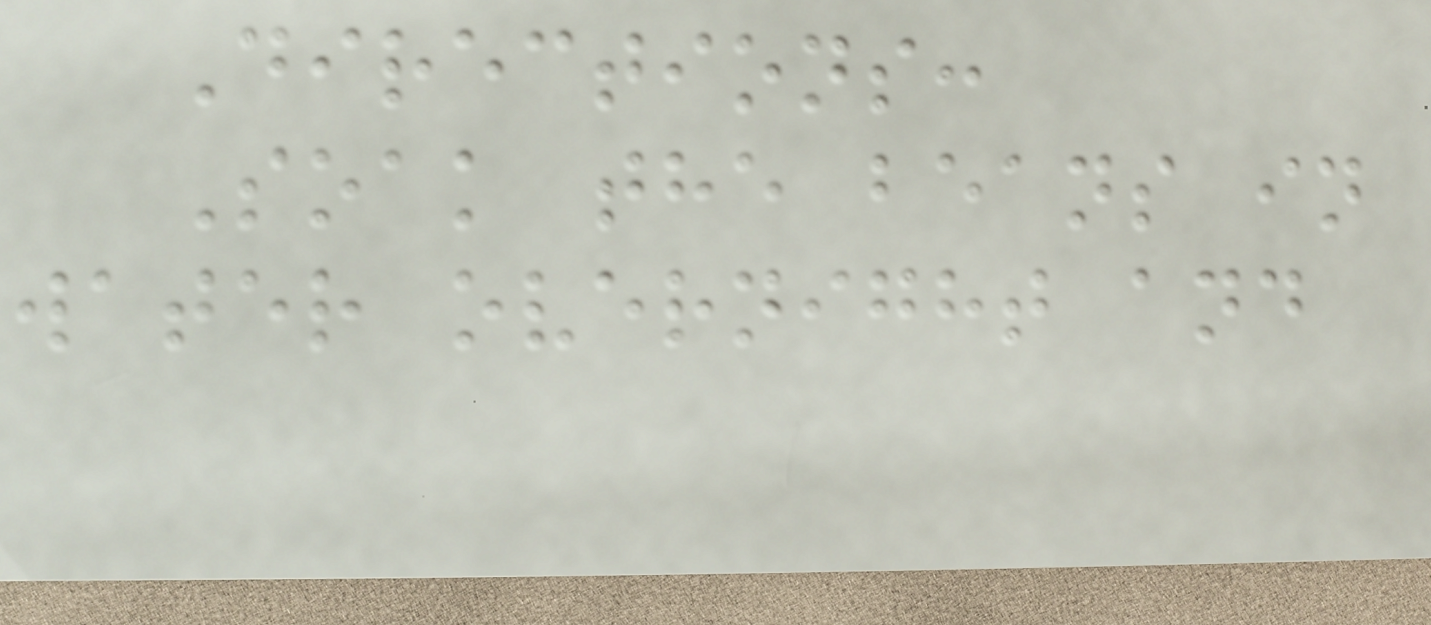Directions:
Soak the beans in
water overnight and
